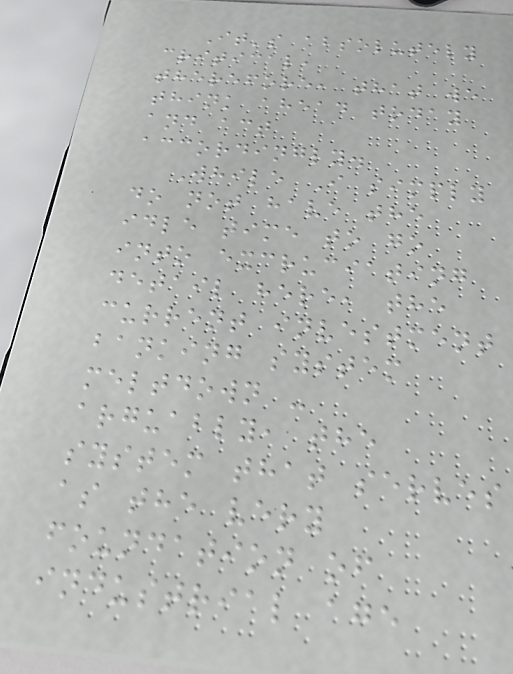It's absolutely
critical,
therefore, that we
think ahead today
and act
accordingly.
While I simply
do not have the
idle time to go
into excruciating
detail here, the
current investment
banking system
meltdown -
arguably, the
system that serves
as the very
foundation of
industrial age
